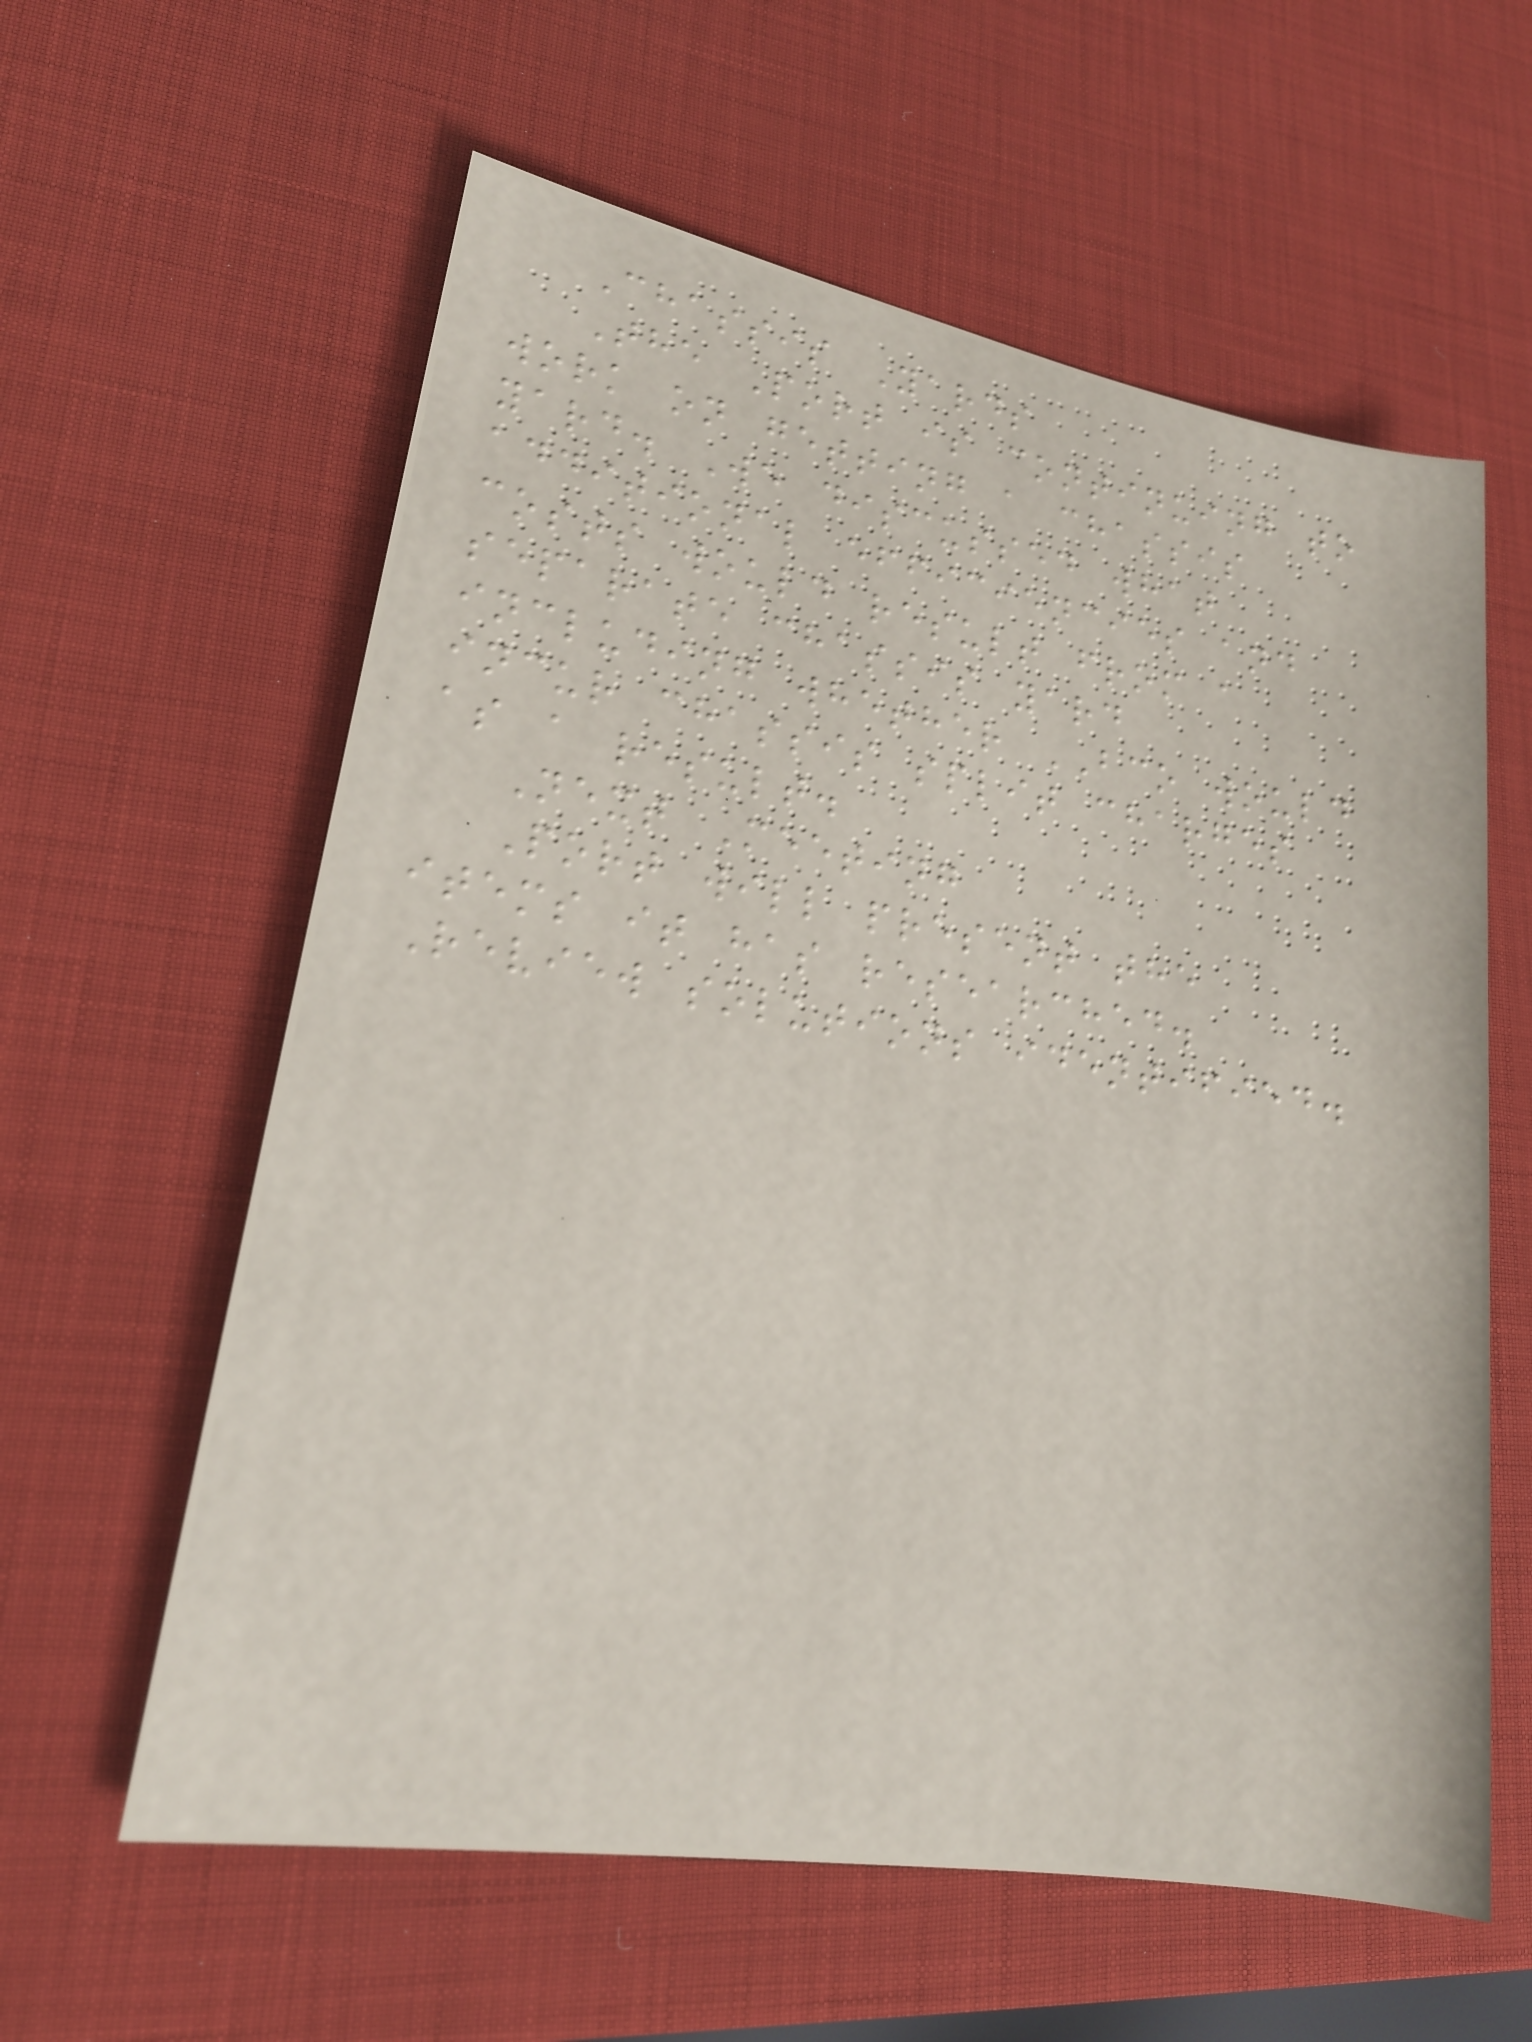Chassis Yards
The Port is continuing to
work on getting a chassis
yard. We discussed what
additional efficiencies and
costs would result from a
separate chassis yard
including whether BCO would
incur chassis split charges
as a result.
Next Meeting
Port will present the
items it has researched.
Review solutions identified.
